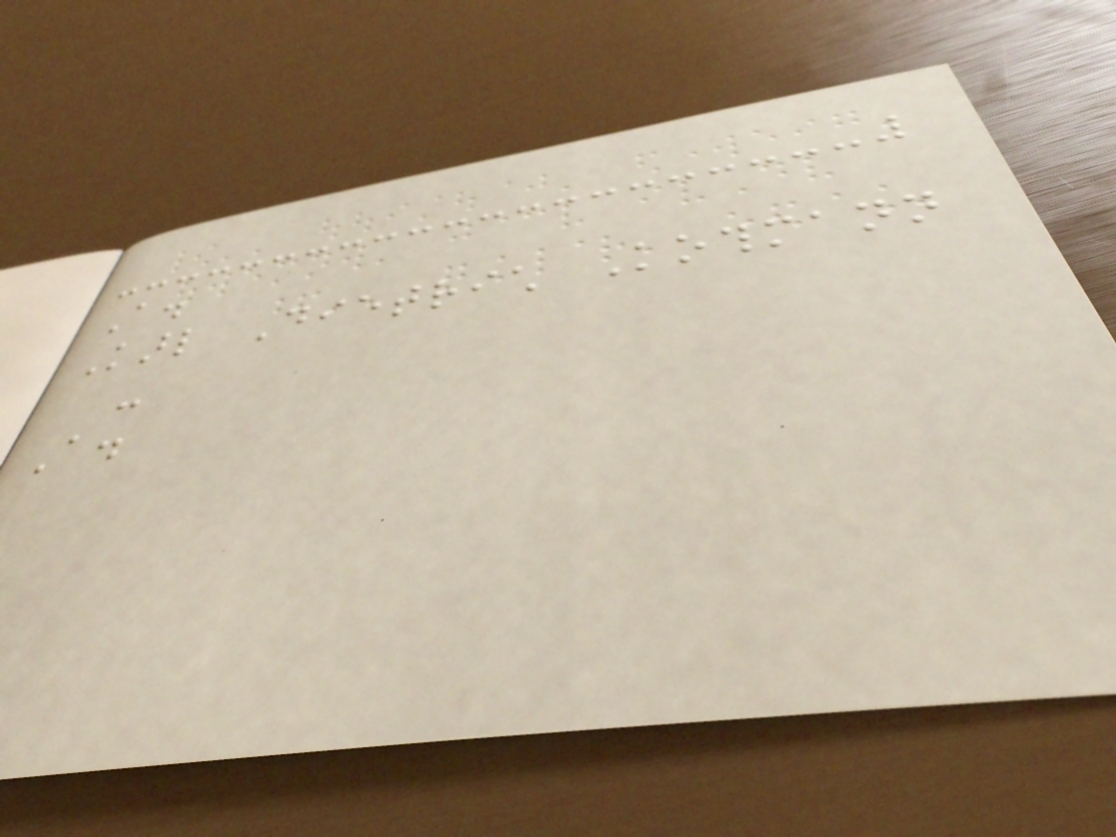A.
Karl Dietrich Kothmann
-
A.
